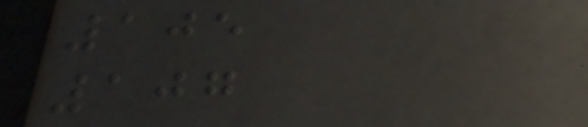105
107
